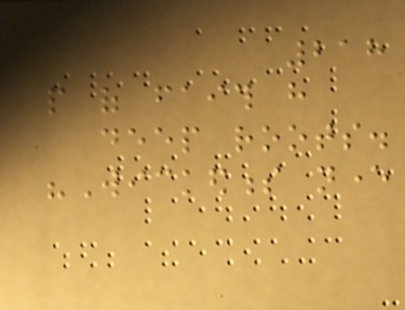218
people of faith have
deep roots.
"Wickedness never
